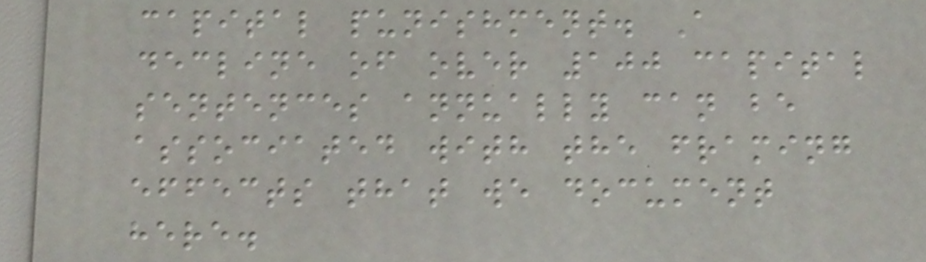capital punishment. A
decline of over 100 capital
sentences annually can be
associated with the framing
effects that we document
here.
